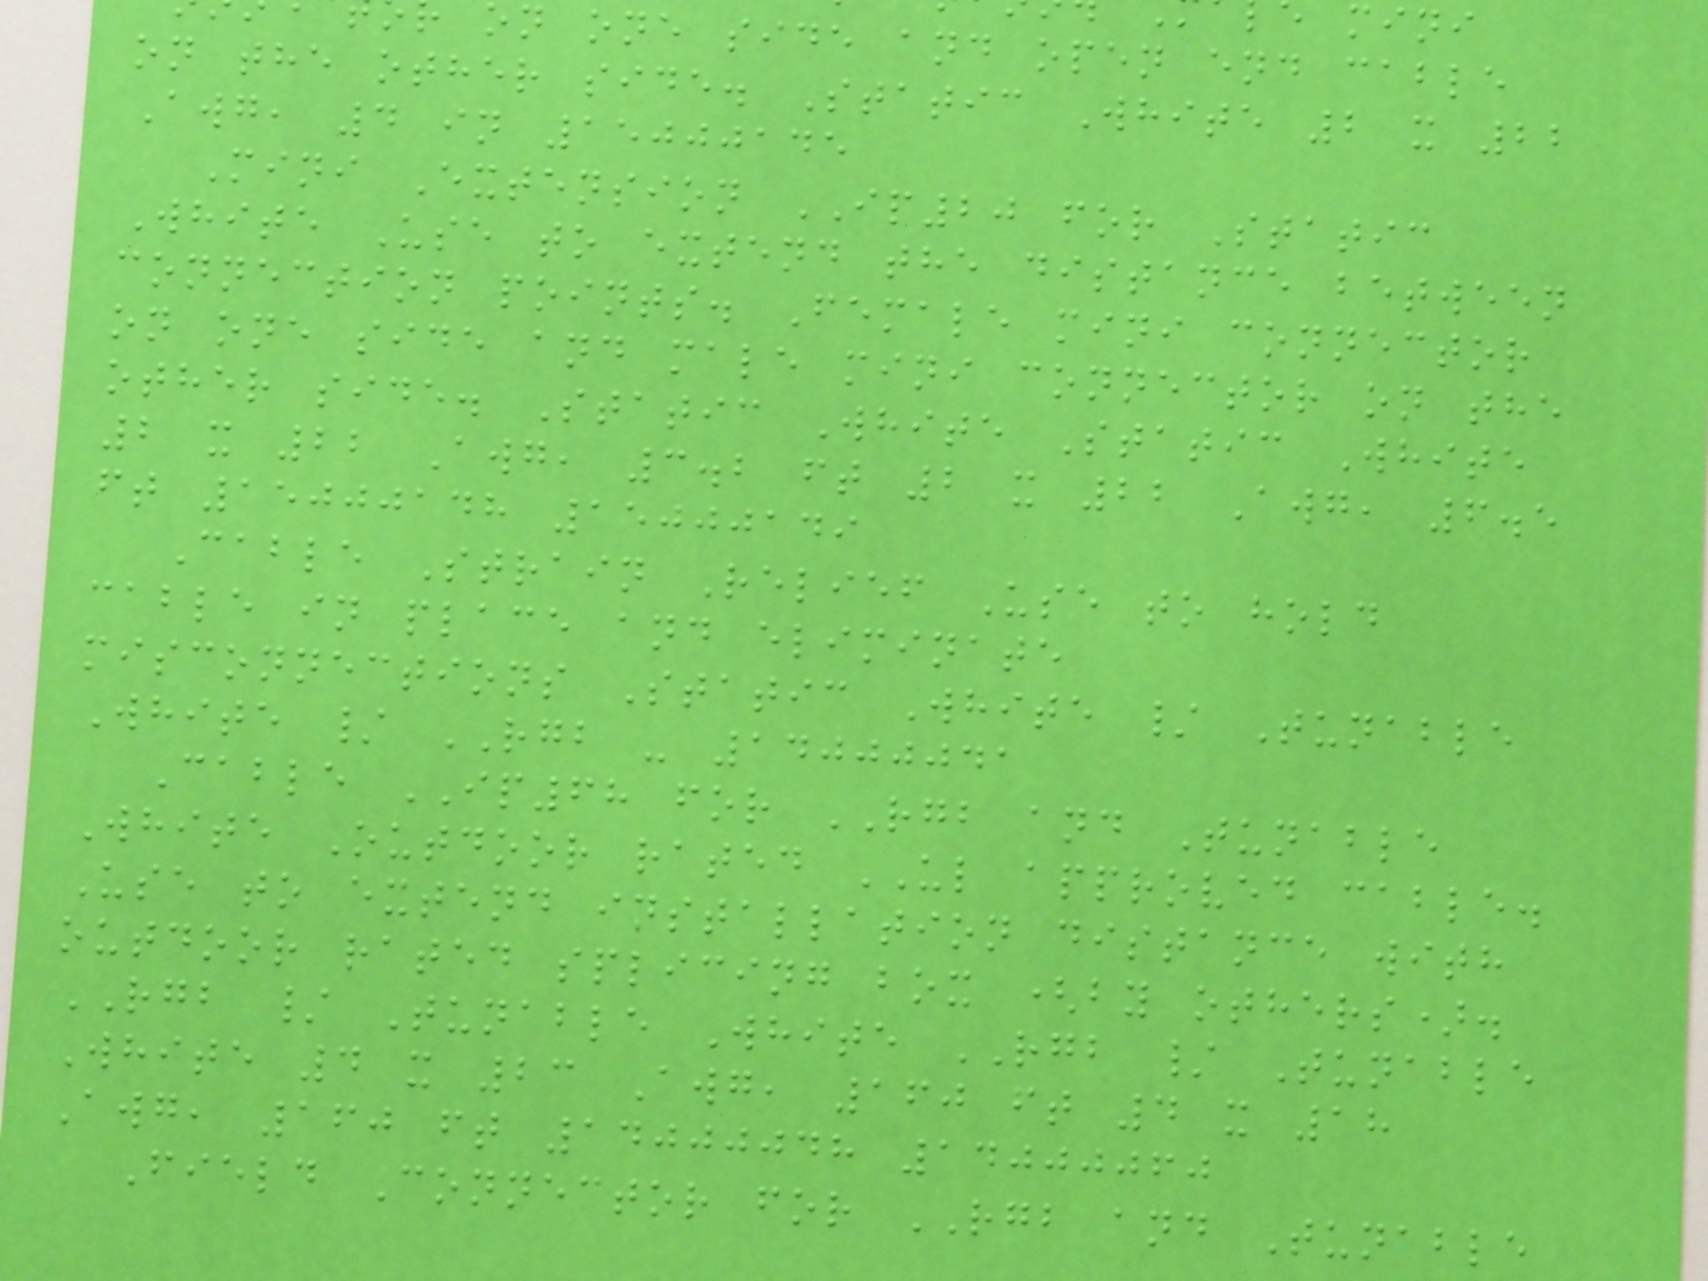on one side and open end cable
on the other side. Static White 2 x 22
Awg, 4 in 15000145
Mini Extension IP20 for Static
White Use to extend the distance between
connection points. Female mini connector
on one side and male mini connector on the
other side. Static White Static White
2 x 22 Awg, 3.2 ft 2 x 22 Awg, 6.5
ft 15000148 15000149
Cable Strain Relief Use to hold
cable in place and eliminate
misconnections Static White / Tunable
White / RGB - 14000041
Cable IP68 for RGB and Tunable
White Outdoor rated UL approved cable.
Use to extend installation distance with
outdoor rated splicing box (by others).
RGB / Tunable White RGB / Tunable
White 4 x 23 Awg, 160 ft 4 x 18
Awg, 160 ft 14000048 14000060
Field Connector for RGB and Tunable
